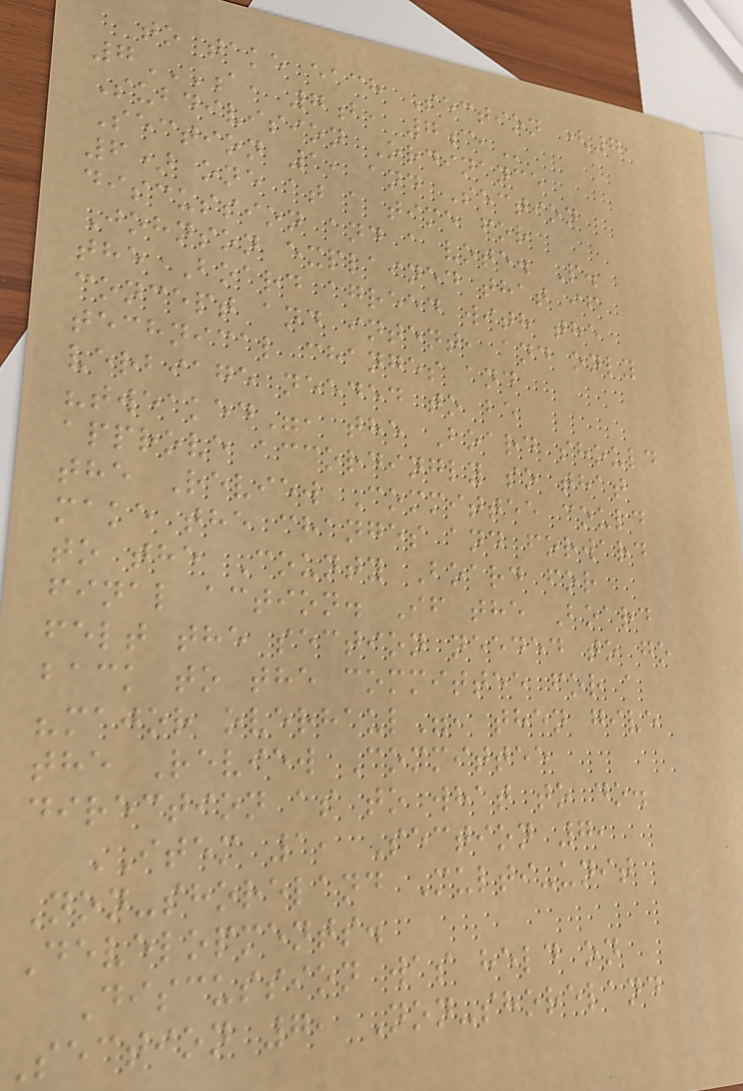to take each Section (7,
7A, 7B, 7C,
Subdivision Ordinance
Section 1, and Section
6) one at a time for
discussion and a vote. P.
Johnson explained that if
the Board agreed with the
concept and intent, and only
technical changes and
verbiage needed to be
"tweaked", the Board should
approve accordingly so that
the Review Committee could
make the changes and forward
to the County Board for
final action. If the Board
felt the section needed to go
back to the committee for a
"major overhaul", then give
the Review Committee
direction as to what to do.
ITEM 1, Section 7,
Non-shoreland Multi-unit
Developments.
Discussion was held on
Section 7, Non-shoreland
